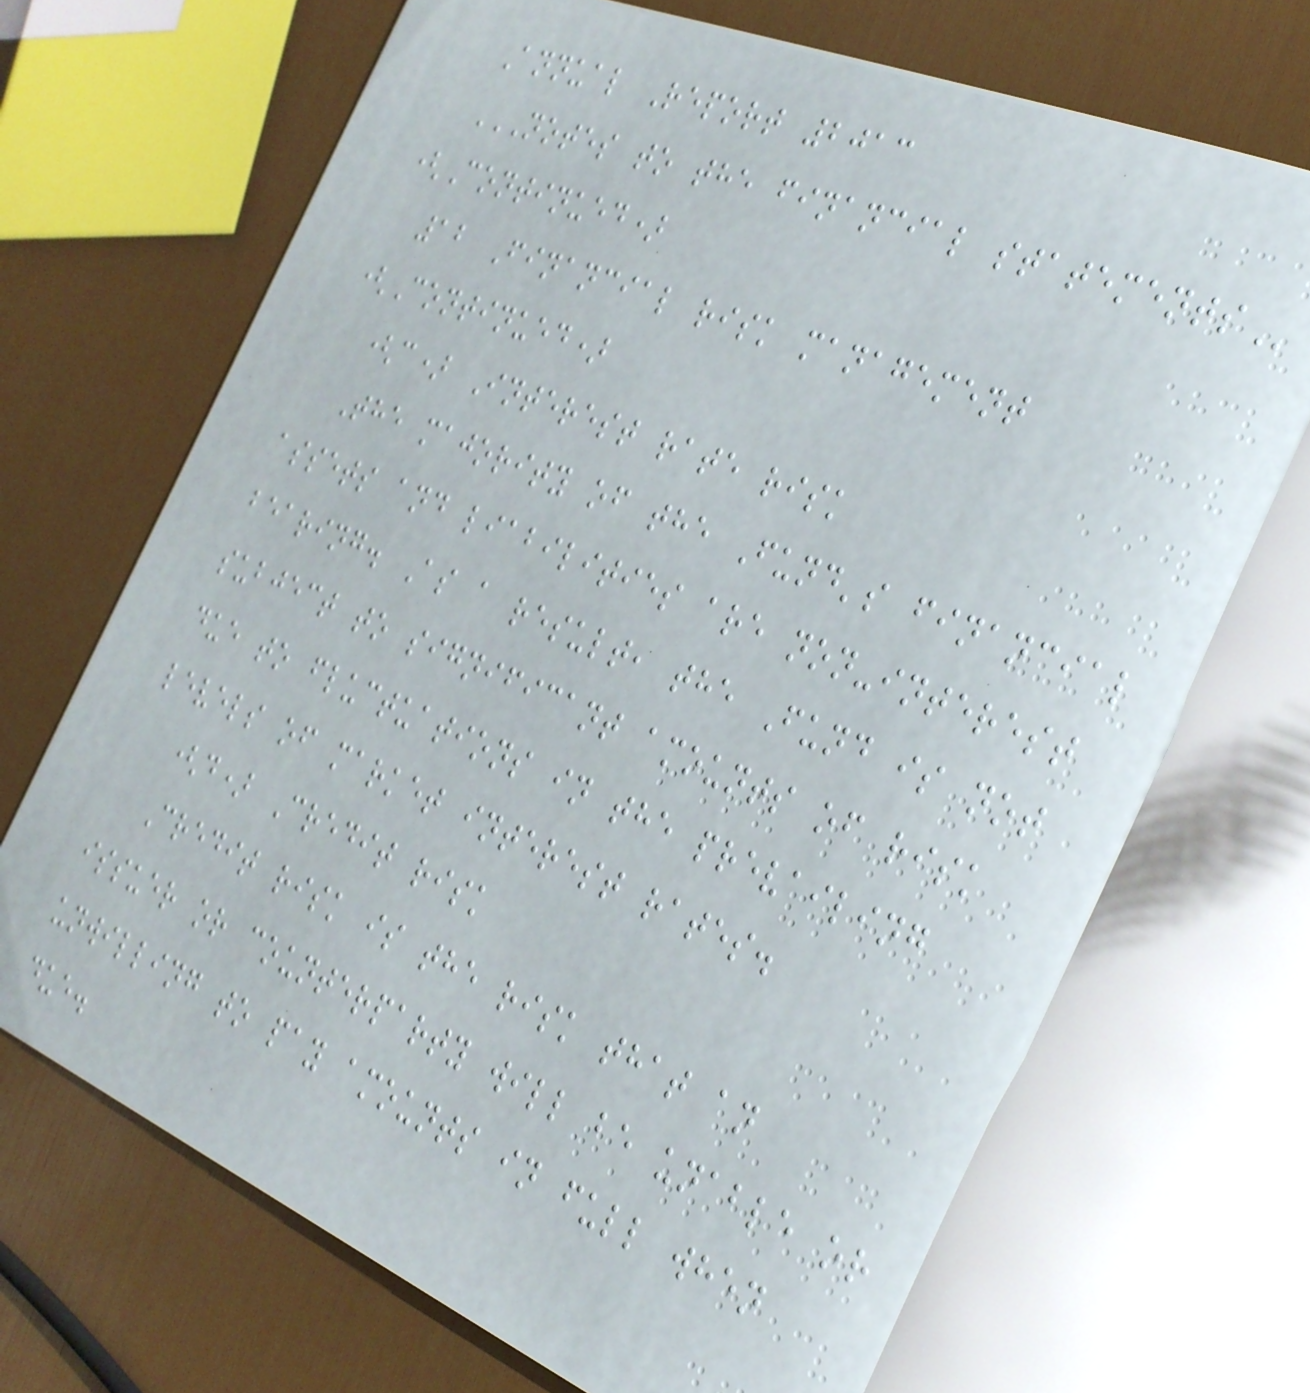Annual Report 2013
NOTES TO THE FINANCIAL STATEMENTS
(Continued)
12 Financial risk management
(Continued)
(c) Interest rate risk
The majority of the Fund's financial
assets and liabilities are non-interest
bearing. As a result, the Fund is not
subject to significant amounts of risk
due to fluctuations in the prevailing
levels of market interest rates.
(d) Credit risk
Credit risk is the risk that an
issuer or counterparty will be unable or
unwilling to pay amounts in full when
due.
